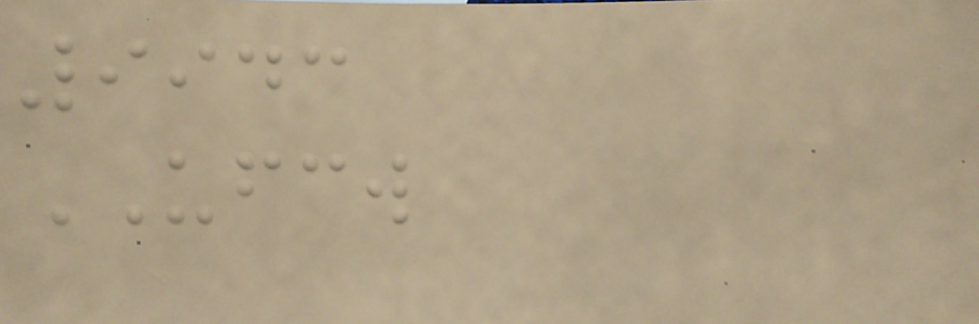9943
UFCW
